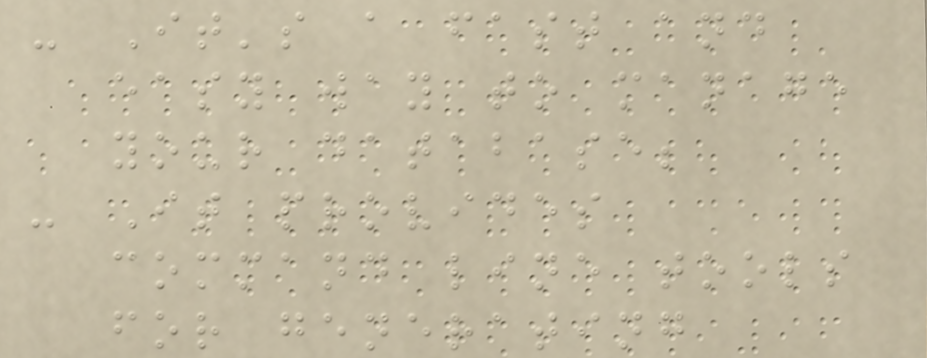- It's a fast and
easy way to manage
your database;
- It provides
command line tools
for generating
